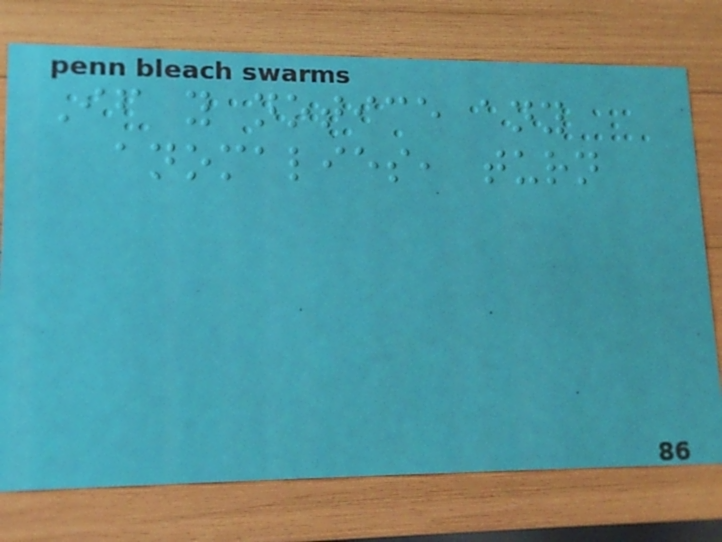If you notice any
anomalies, turn
